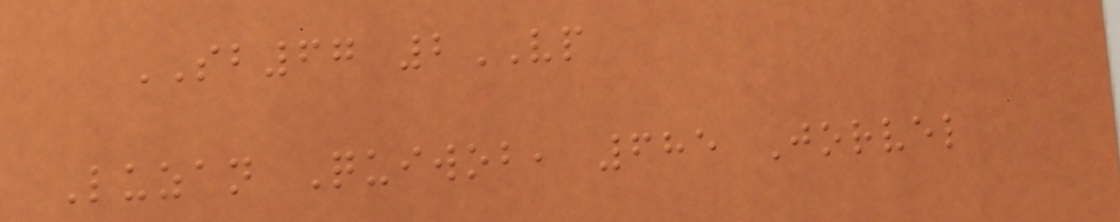SB67 2VP
Luzan Quiwob, 685 Jorvel
